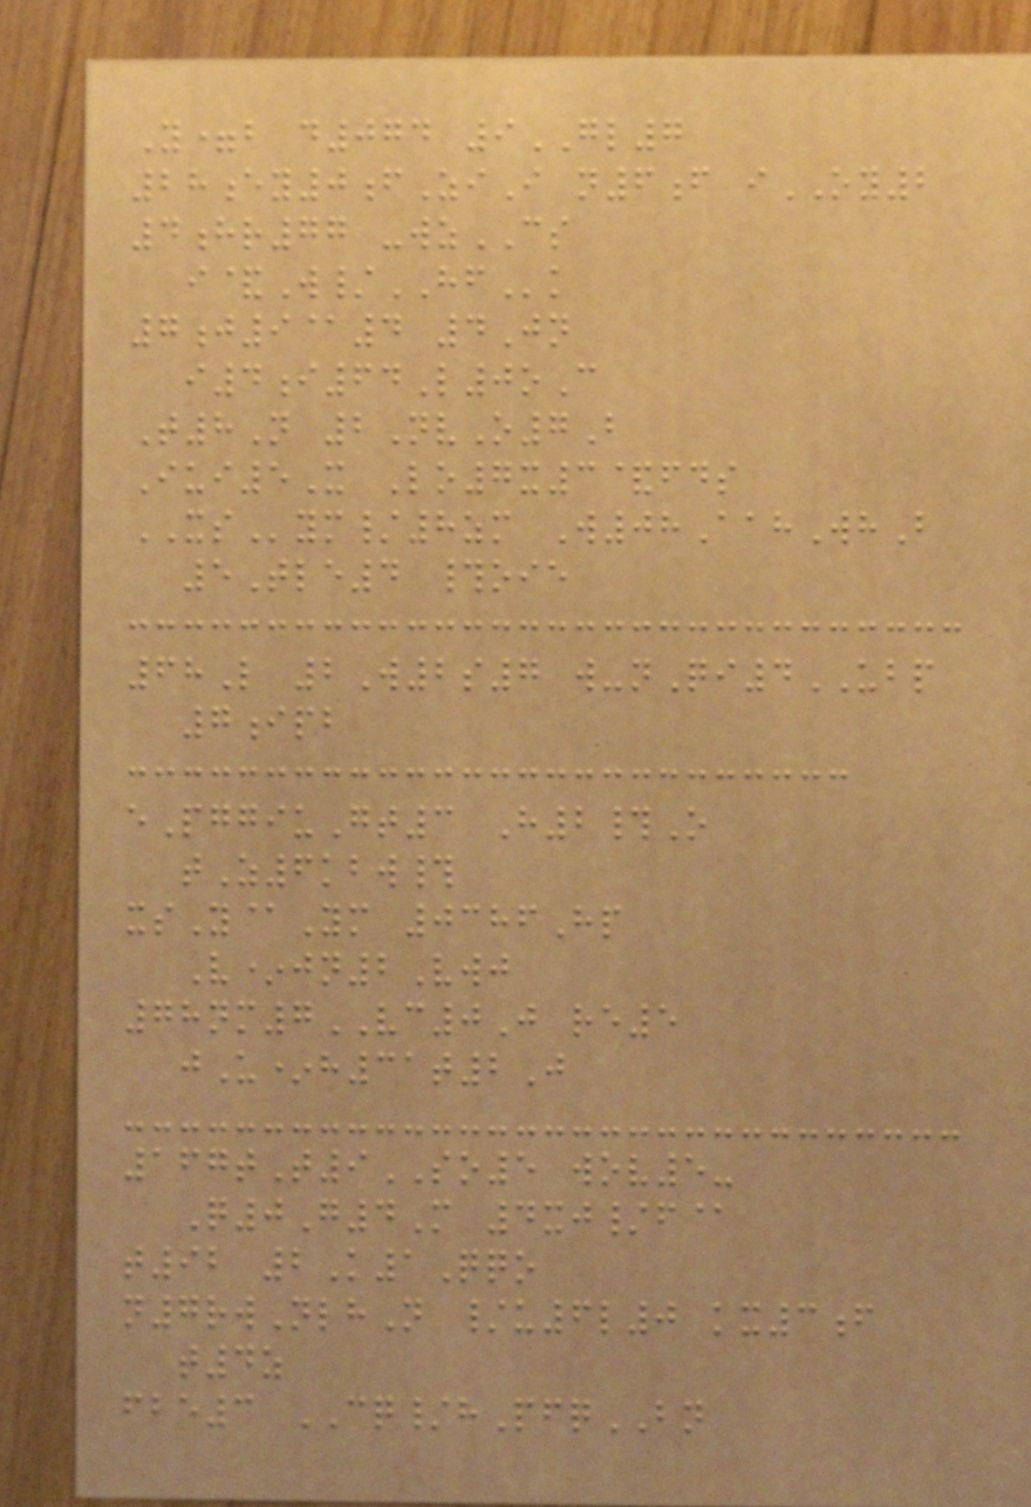Y=b d074 9GL7
28ey0fZiI n6f iOY2
4hr77 -wzCS
i&W/HFk
7j9@4 4Jn
i4i64L0oC
T8N 2NvO7B
Iui5X Lo7x3&fds
XSym/8zm W08AahWhB
5Tle4 #oie
68L 2W2s7 w-nQi4UBP
7ipb
ePggiuGt3 H2#O
tZ6kbw#
xsY@Ym 0386Hp
V*jn2Vwj
78nm7VC0J re5
jU*h31t2J
167tT9SO5 wov5-
Q0G4M 4xj/f@
t92 2K1Qqo
n7rwNlhN /u6l0 kx3f
t4z
fbe3 CQ/hPfqBN
